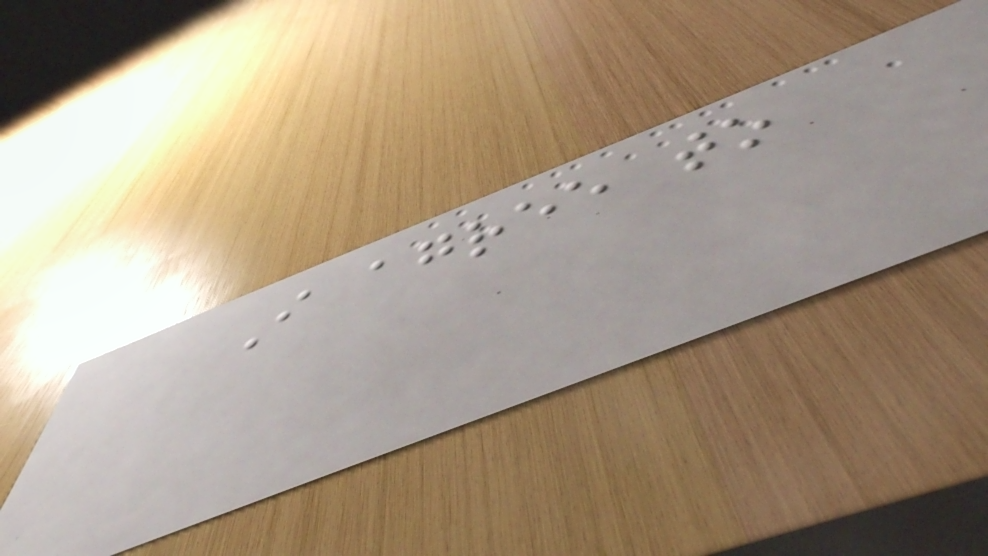I agree to
